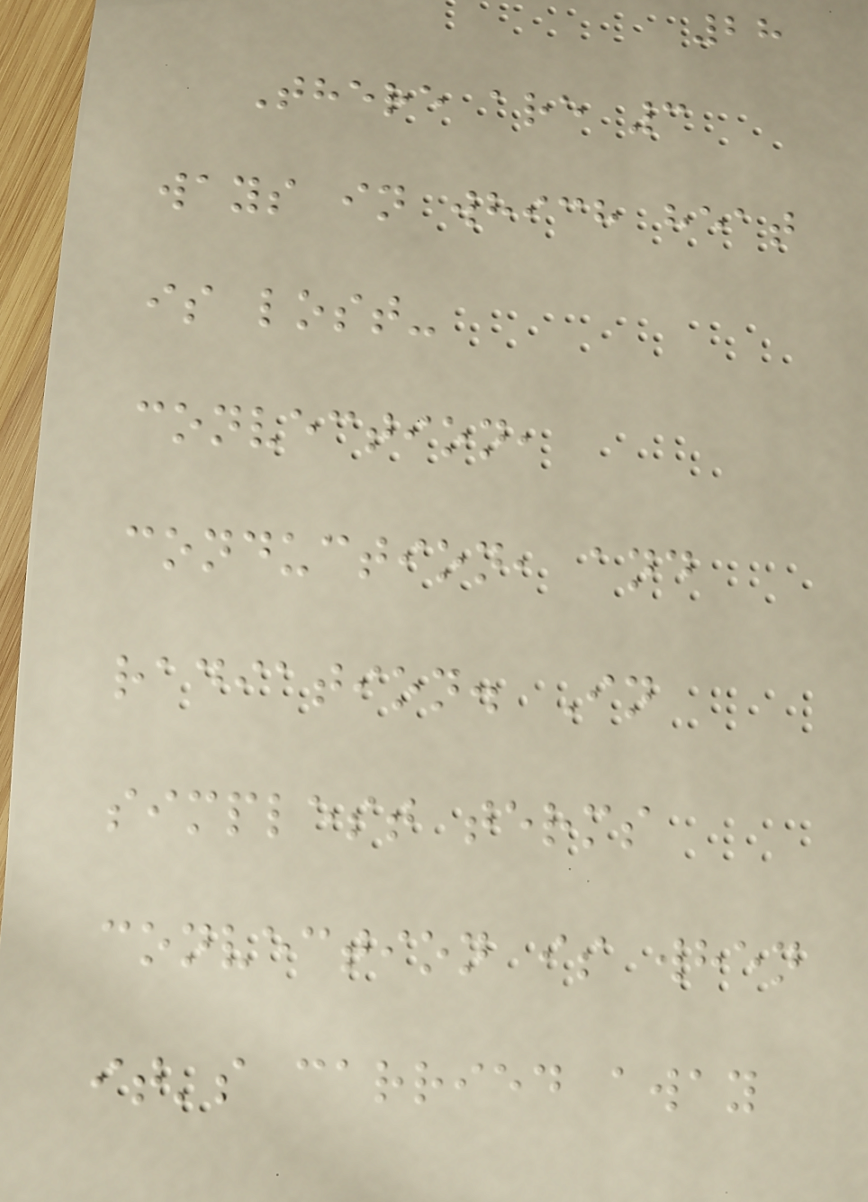28
There are 3
ways in which heat
is lost-
convection,
conduction, and
radiation. In
simplest terms
convection is when
it's carried away
